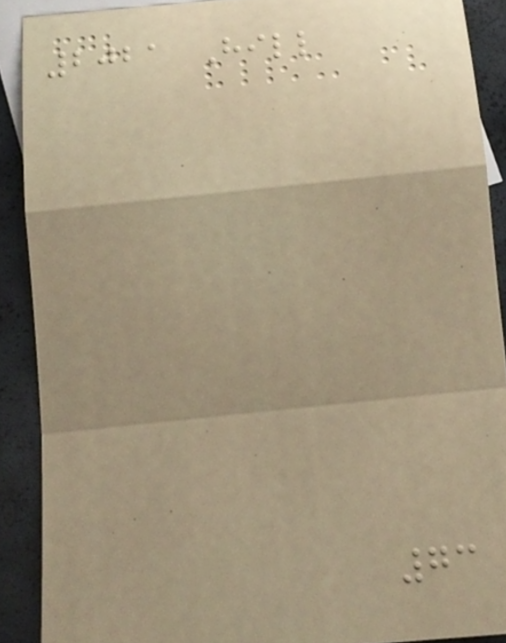2021 Hill
73
